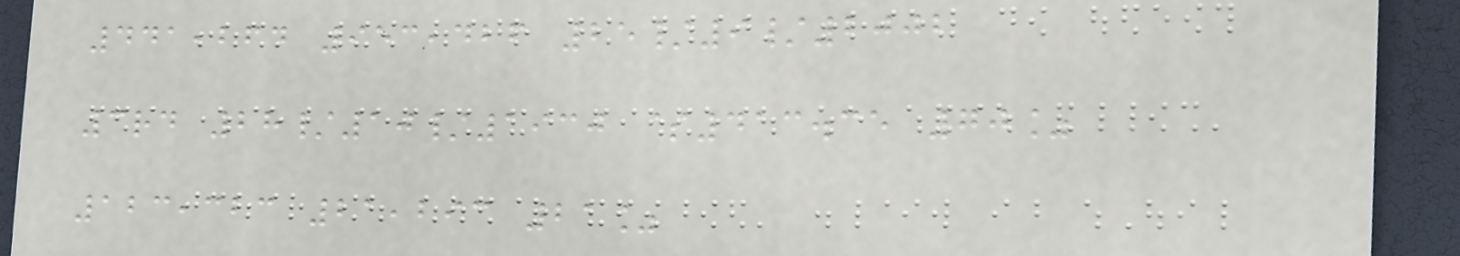441,264 953,426 25/9/2002
3rd 28/10/1930 $413.35 70%
123,323 21,293 21%
